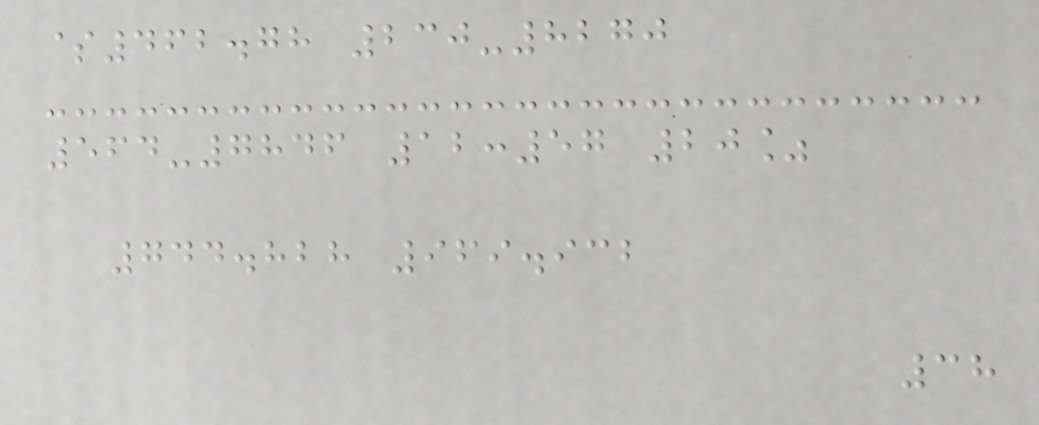$462.78 230-8270
564-7846 12:57 20%
744.828 969.932
38
